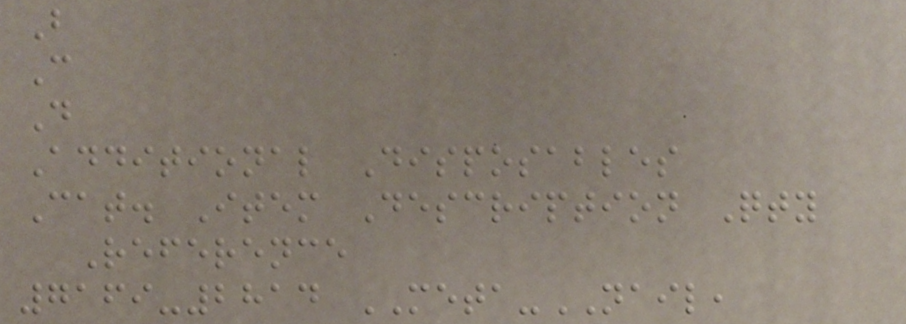B
C
D
Additional Disposables
Cat. Item Description Qty
Reference
7169-2814 META-NAIL,
